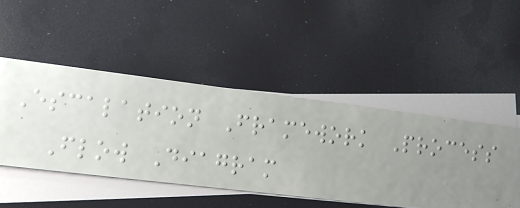Escalation Framework Process
Flow Diagram
